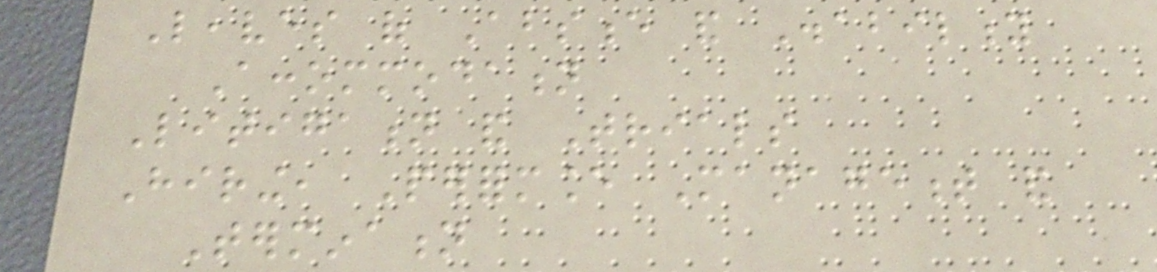Leaves of Absence and Disability
Accommodation
Litigation and Trials
Hiring, Performance Management and
Termination
